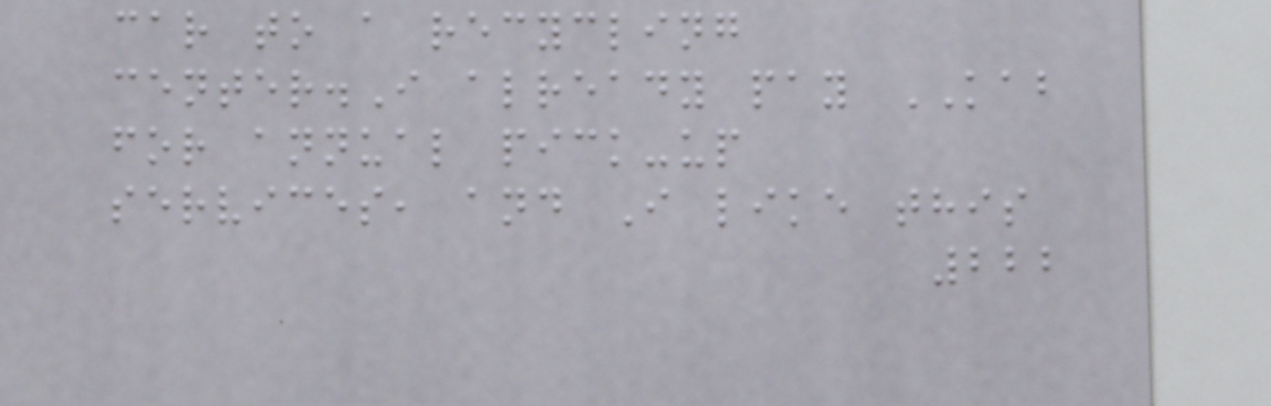car to a recycling
center.I already pay KAB
for annual pick-up
services, and I like this
222
